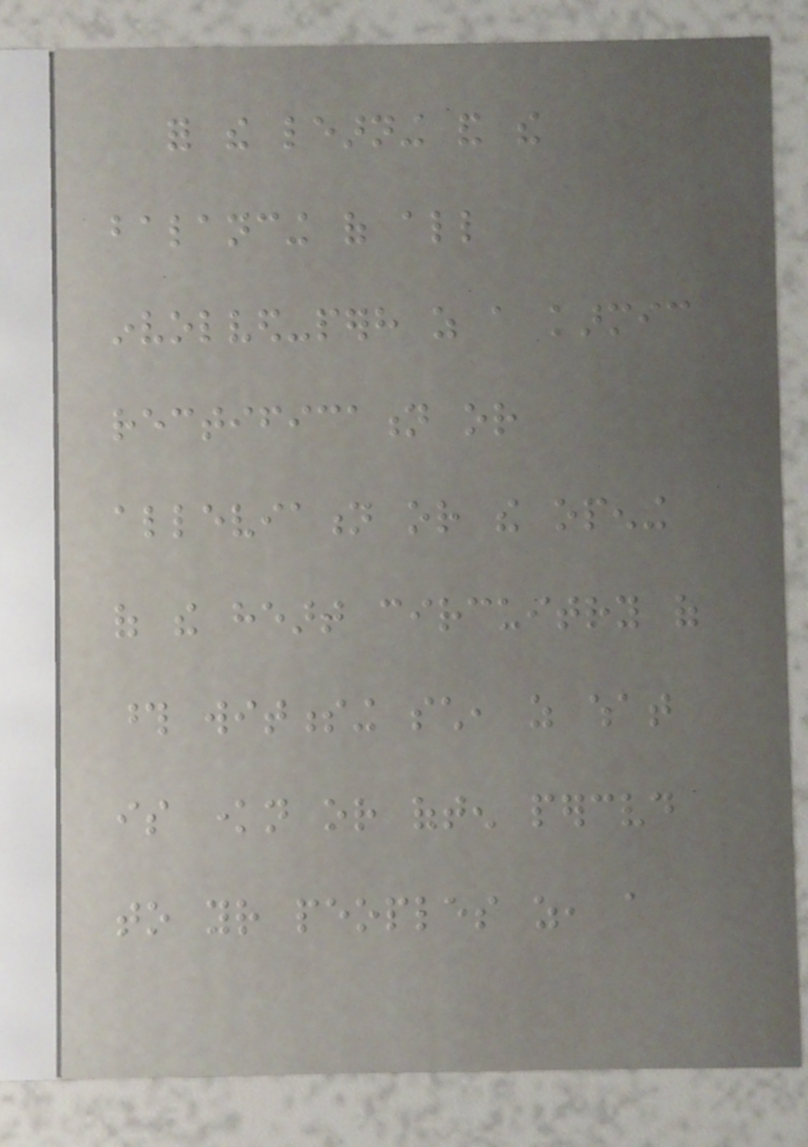for the learning and the
balancing of all
involved-perhaps as a karmic
rectification or
alleviation or the opening
of the heart circuitry of
those witnessing such, as what
is known or often perceived
to your peoples as, a
